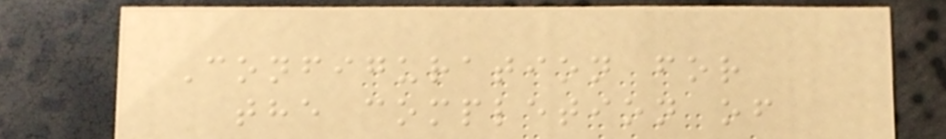Configuration for
the completion of
